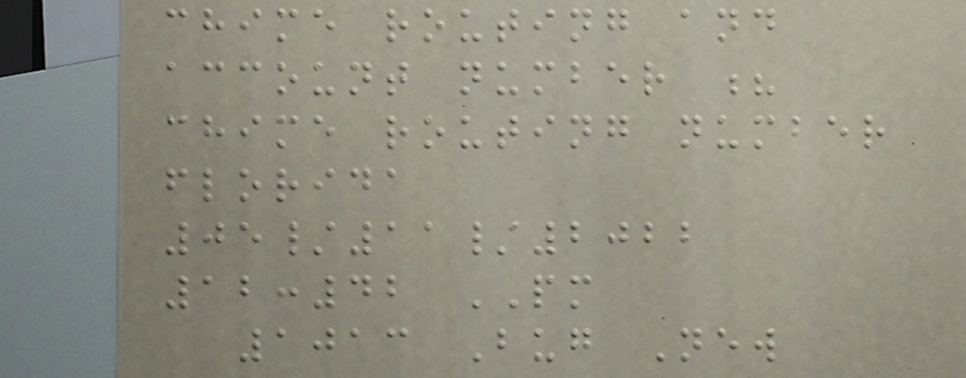chime routing and
account number ?
chime routing number
florida
05/11/2022
12:42 PM
1013 Bug New
